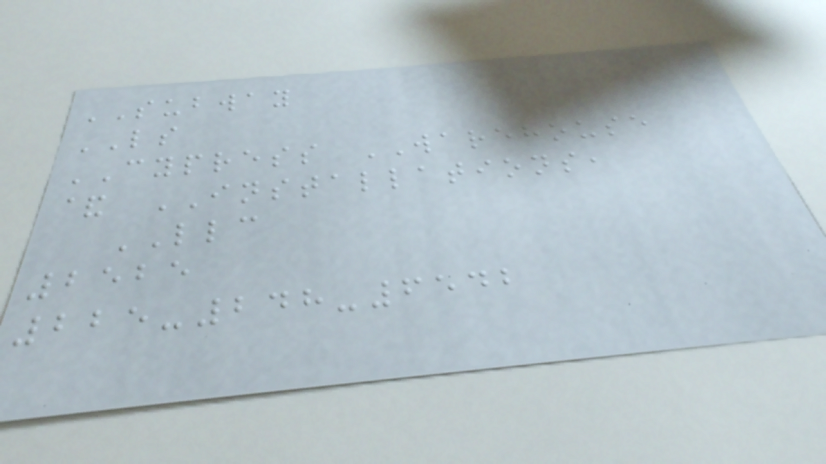SUBWAY
LS
CYPRESS WAREHOUSE
& INSTALLATIONS,
LLC
2525
225-248-6542
